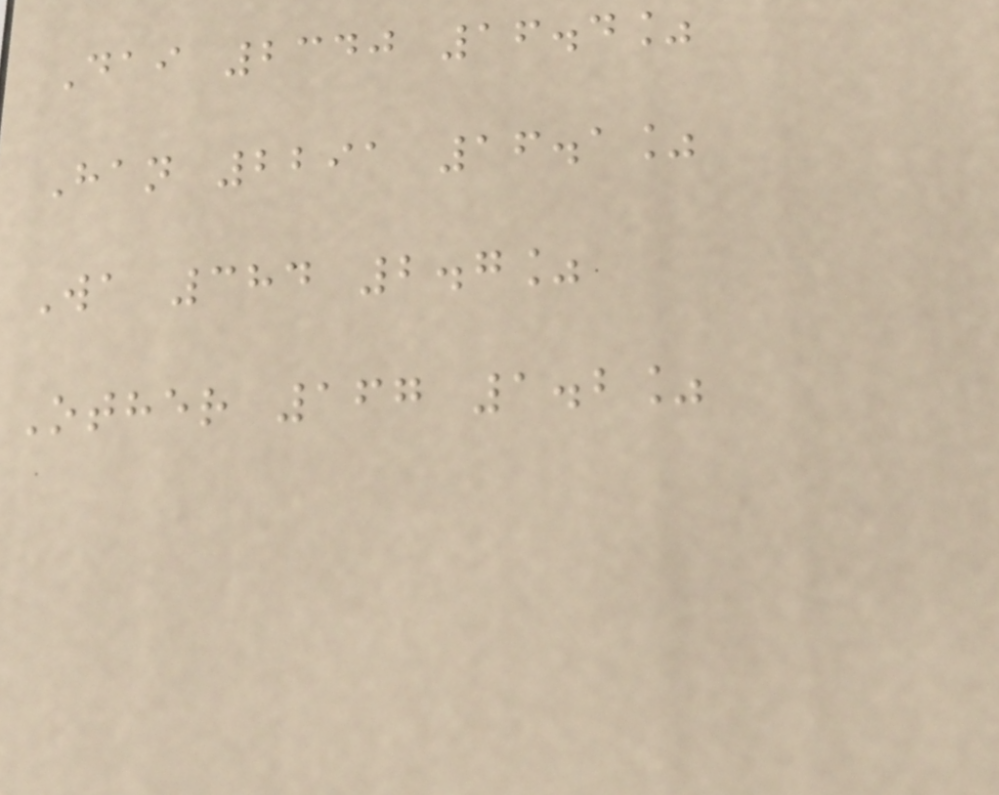Dai 2340 16.4%
Han 2291 16.1%
Wa 384 2.7%
Other 167 1.2%
